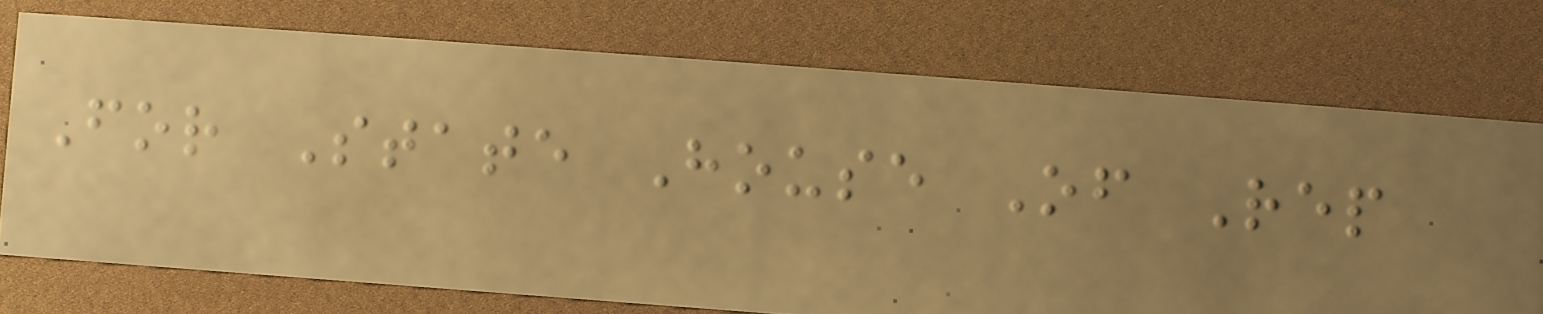For State House Of Rep
